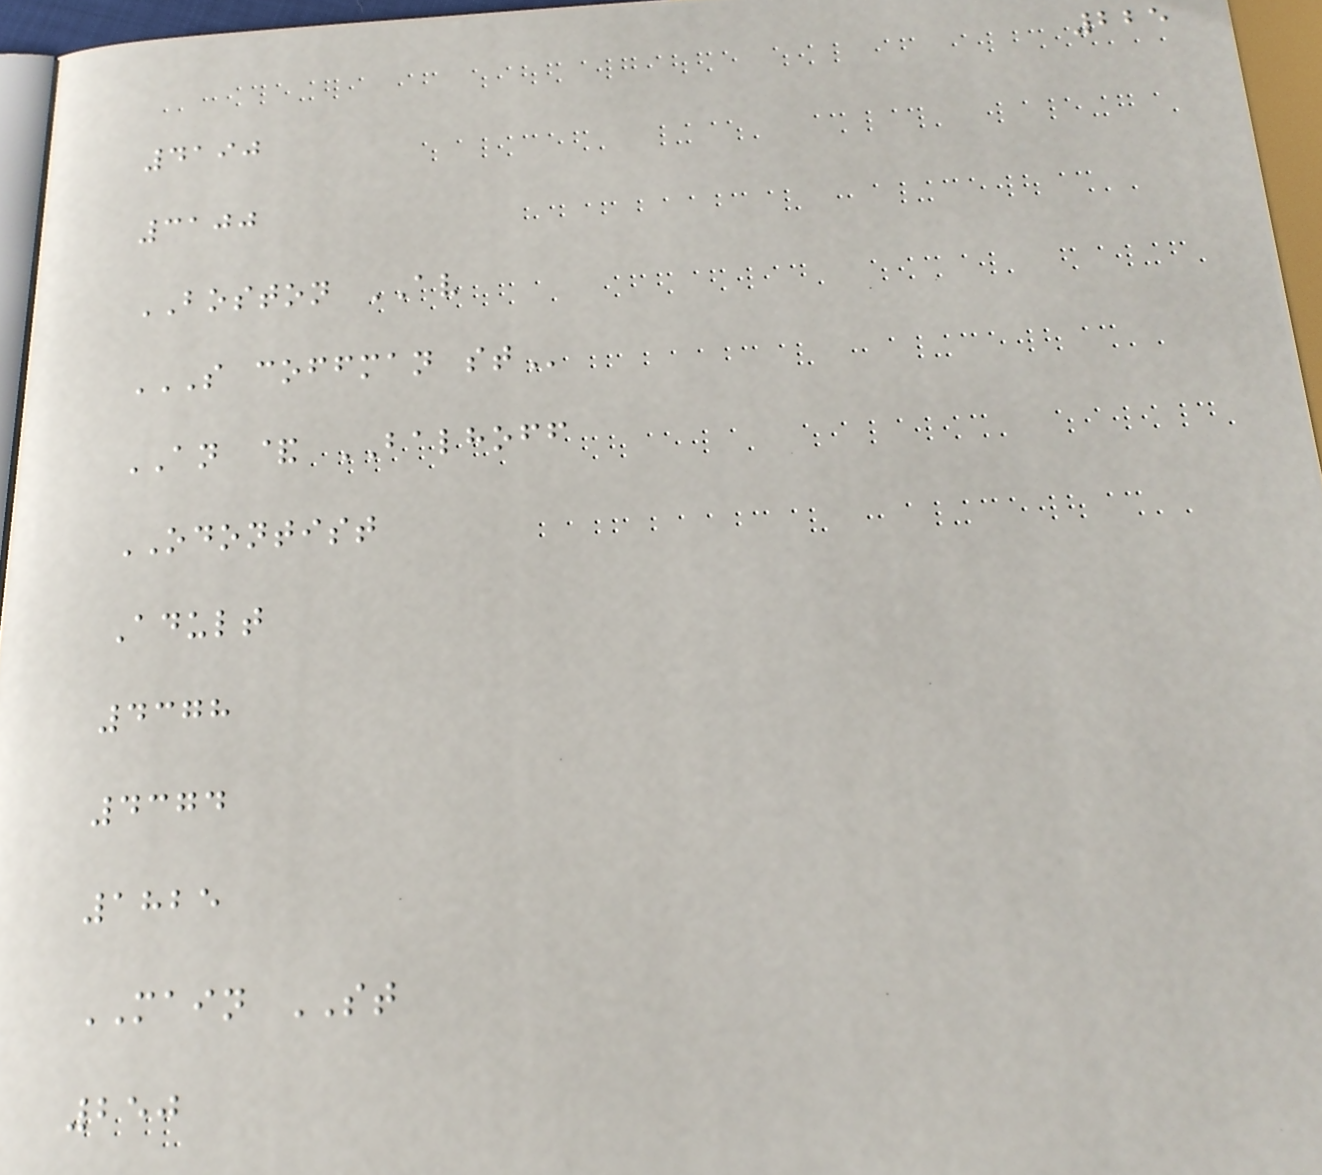225
4190
3100
BOSTON AV
S COFFMAN ST
AN & BALHOFF
ODONTIST
Adult
4378
4374
1825
MAIN ST
250
